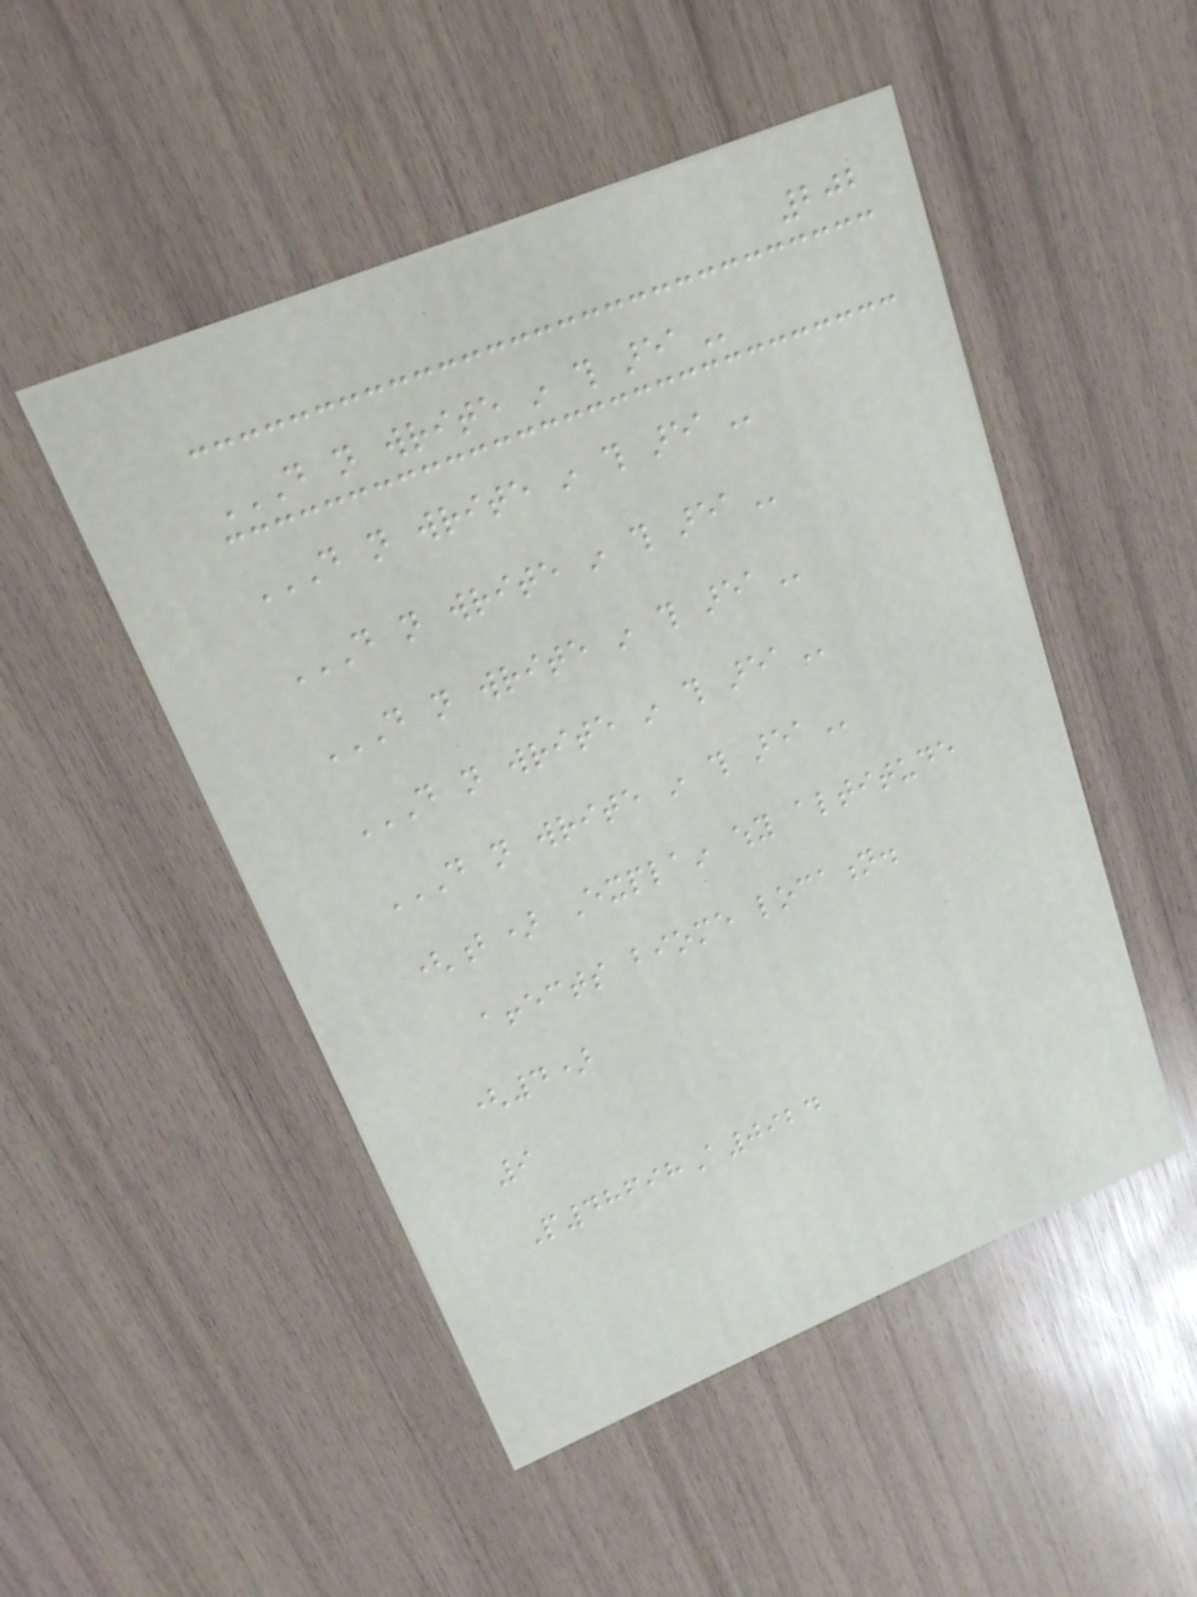202
DO NOT WRITE IN THIS AREA
DO NOT WRITE IN THIS AREA
DO NOT WRITE IN THIS AREA
DO NOT WRITE IN THIS AREA
DO NOT WRITE IN THIS AREA
DO NOT WRITE IN THIS AREA
(b) Explain why altitude
affects biome location.
(4)
9
P48698A0924
